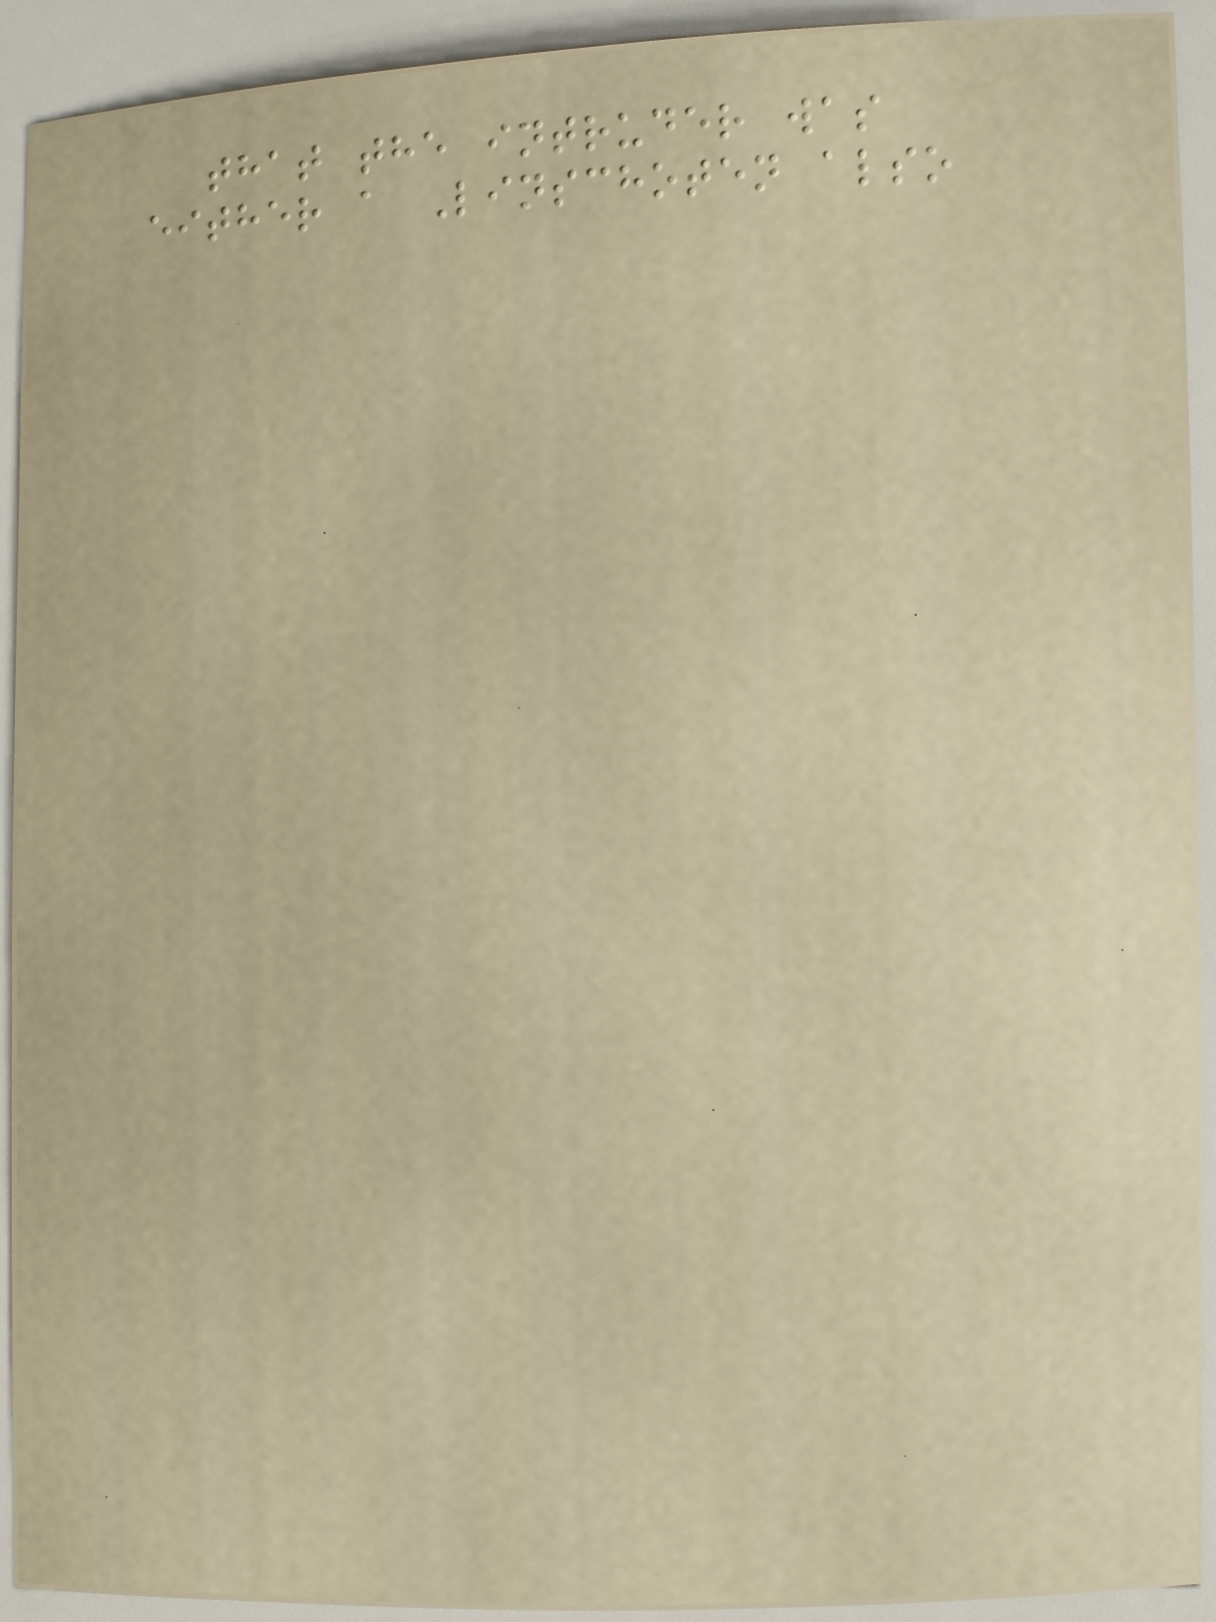that the intruder was
either a Linschoten also
